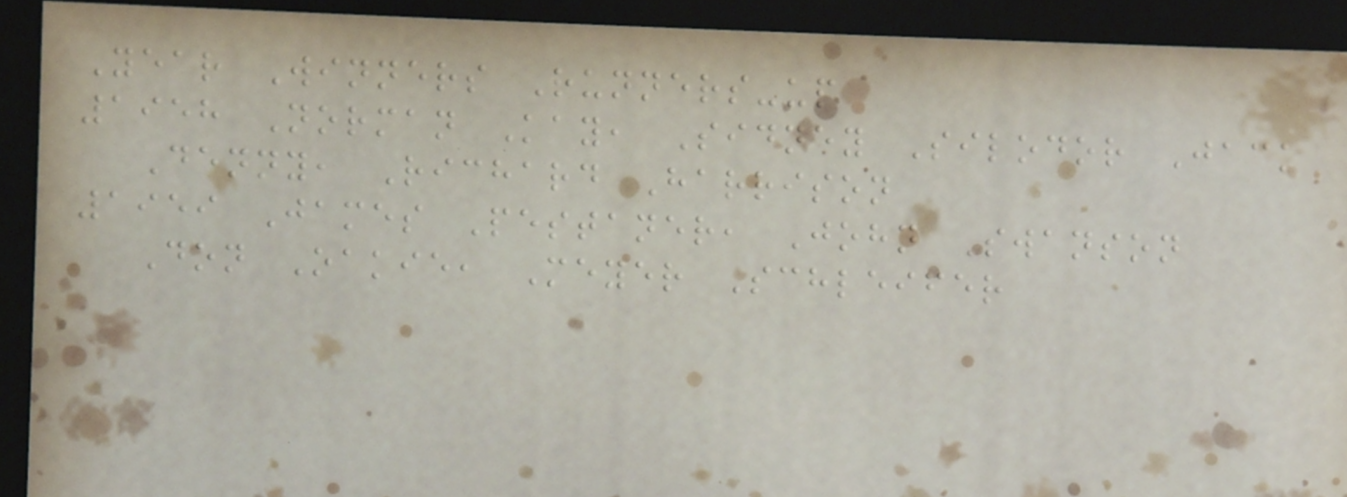Year Winners Runners-up
1958 Norman Kay, Sidney Silodor Jack
Denny, Richard Harrison
1959 James Pestaner, John Swanson
Don Oakie, Meyer Schleifer
